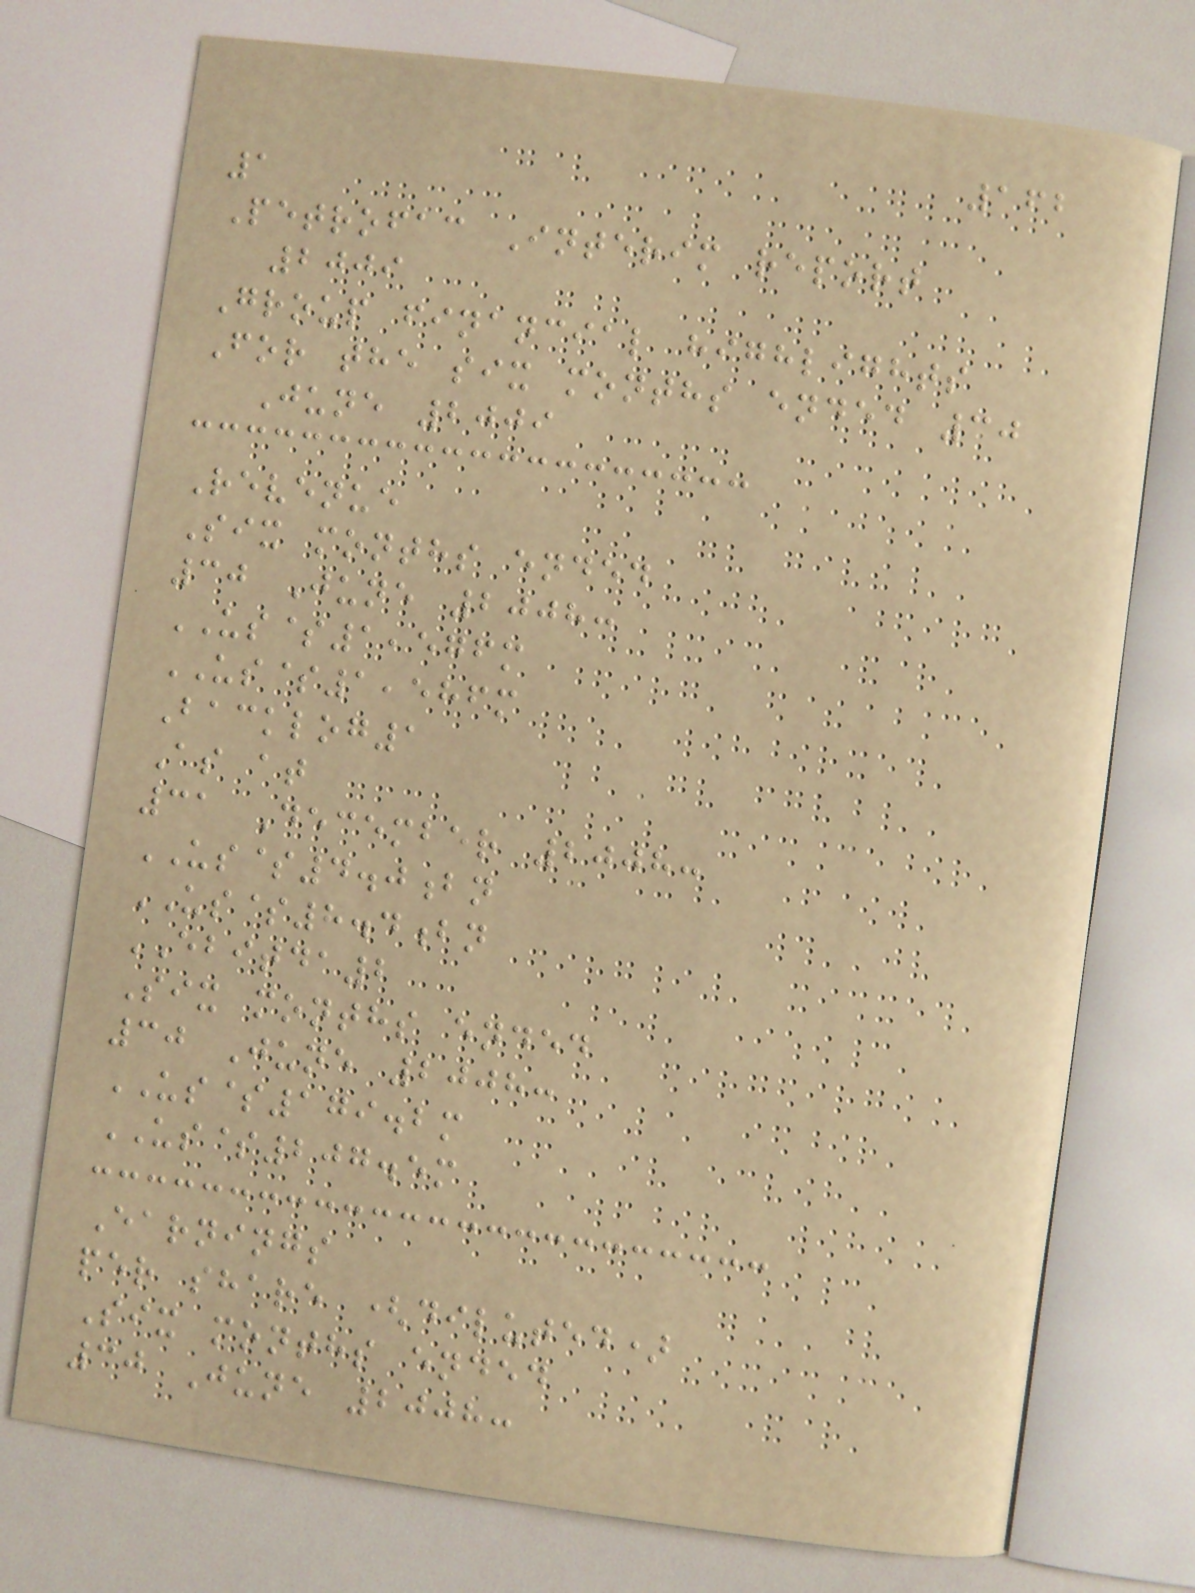162
1
Petrofac Interim report
2009
Group financial highlights
For the six months ended 30
June 2009
Revenue
Six months ended
30 June 2008:
US$1,576m
US$1,586m
Backlog1
As at
31 December 2008:
US$4.0bn
US$8.4bn
EBITDA2
Six months ended
30 June 2008:
US$179.2m
US$207.5m
Earnings
per share (diluted)
Six months ended
30 June 2008:
